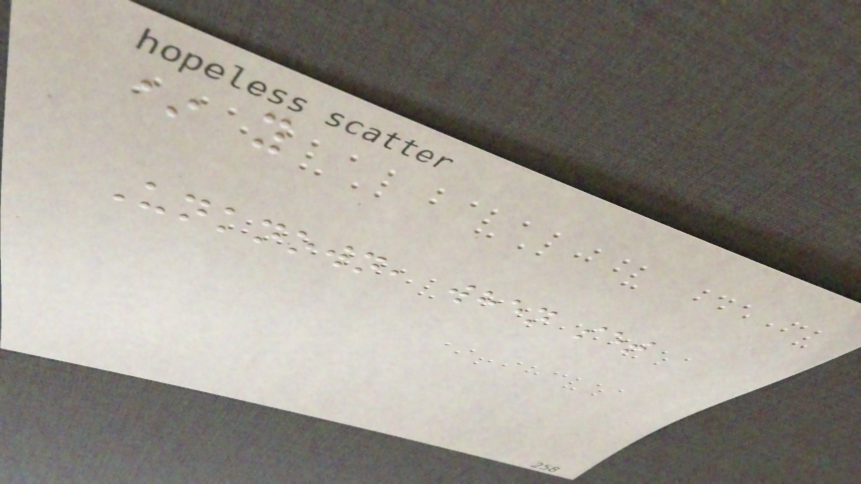* y
Unknown, when set
